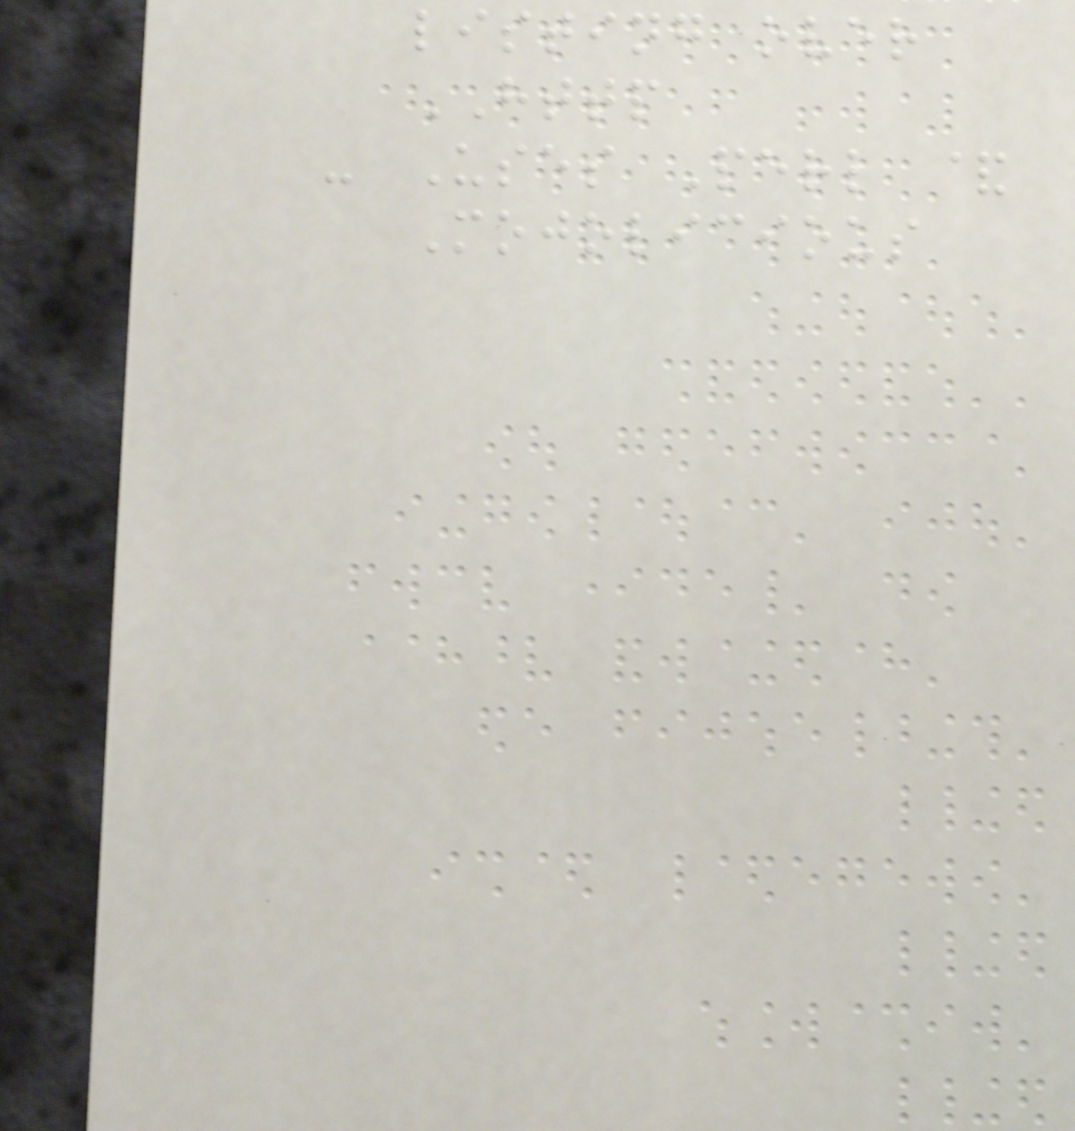listing over
HTTP
- Uses Perl &
Mojolicious
